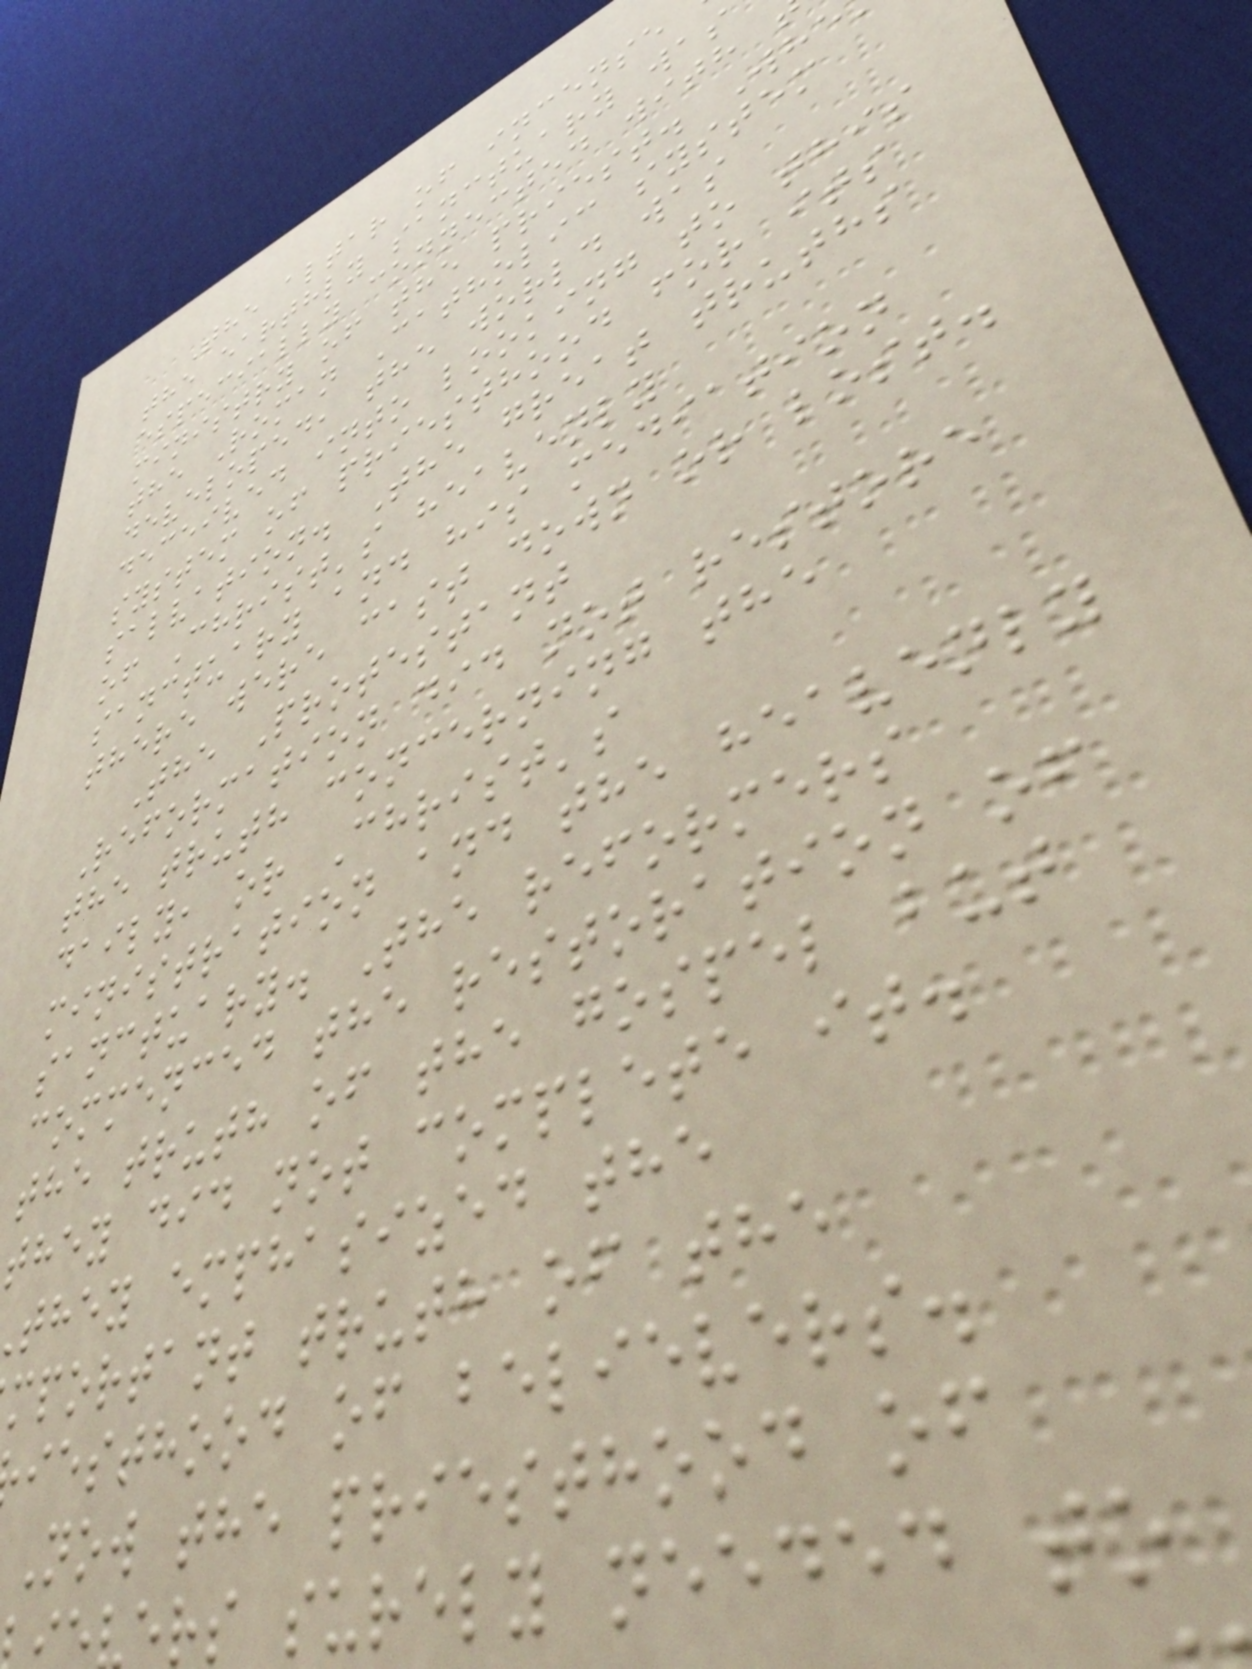The altar of incense
the earthly sanctuary was
especially connected with
ministry of the priest. Whe
the Roman Catholic system
developed, the world was
deceived into looking to this
system of priesthood for its
salvation. The great truths
of Christ's heavenly
sanctuary and his mediation
there were cast down or lost.
The Protestant
Reformation did not restore
the truth concerning the
daily, or Christ's
ministration and the heavenly
sanctuary. The reformers
commenced the restoration of
the truth of the gospel but
they did not complete it.
they emphasized the
mportant truth of the
iesthood of believers.
Now the priesthood of
ers surely needed to
